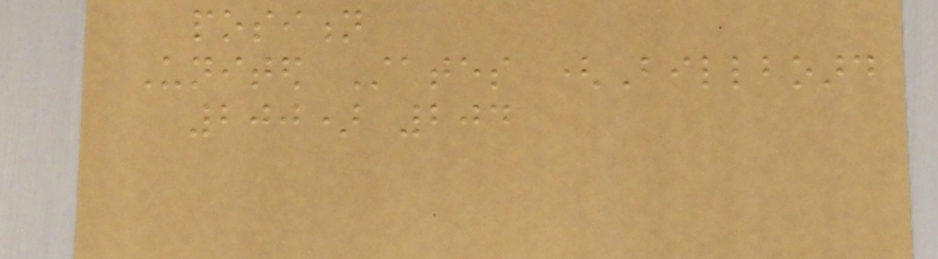position
United States (Billboard
200) 204
